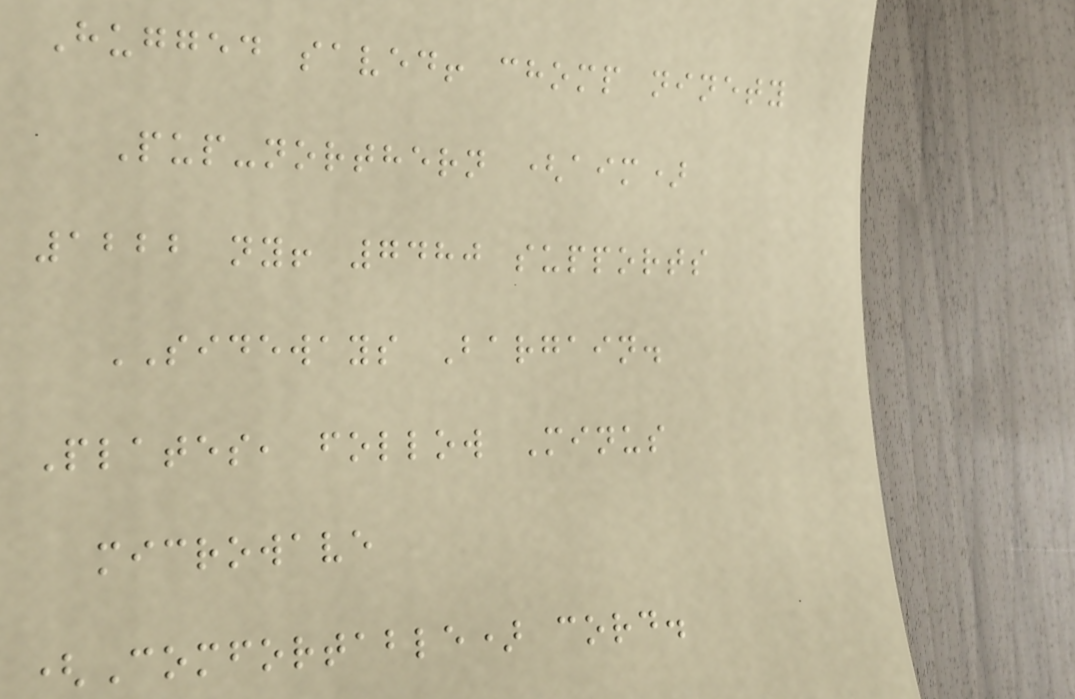Hugged saved! chomp ninety
Pup-northern (aim)
1222 ny! 7480 supports
SIDEWAYS Bargain.
Plates, follow Minus
microwave
(Comfortable) cord.
